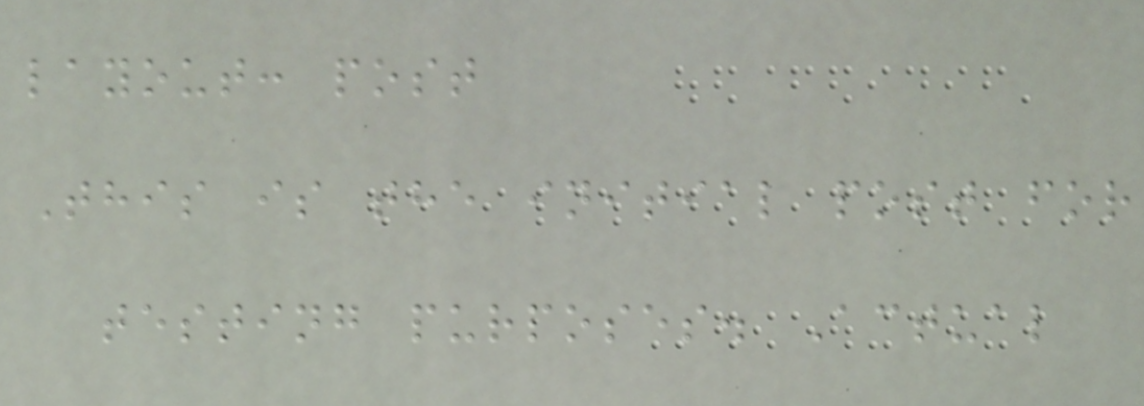layout: post
This is the initial post for
testing purposes. Actual
